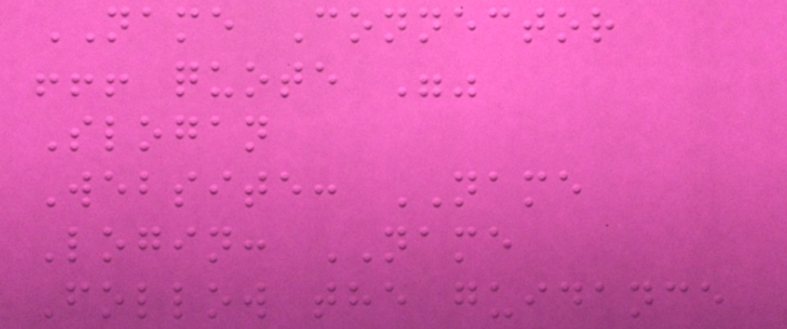NAME Connector
!!! quote ""
Slogan
Website: NAME
Login: NAME
Follow the guidance
